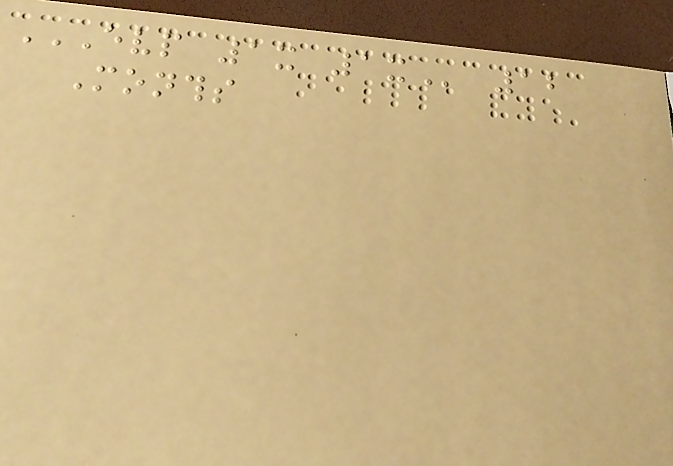EVP 1X 1X 12
Months
